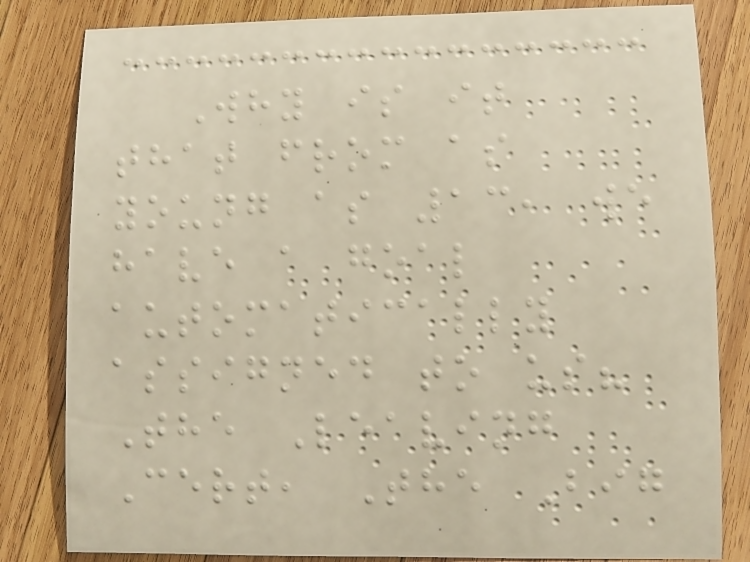Why is it
that from as
young as 13, we
have a goal
automatically
assigned to us?
The Leaving
Cert, The Big
